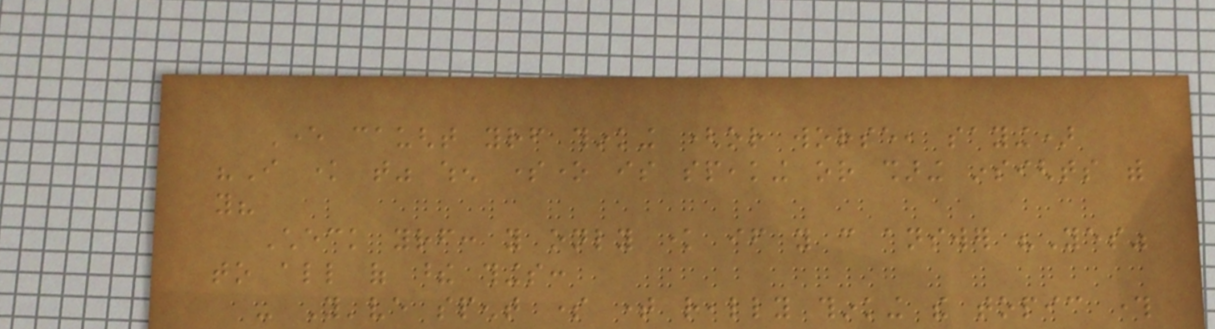Ever caught yourself thinking (or worse, saying)
"I know that" when someone is speaking or sharing insights with
you?
Check yourself: you only know if you can answer "Yes"
to all of these things:
- You've spent some time really thinking the topic through
